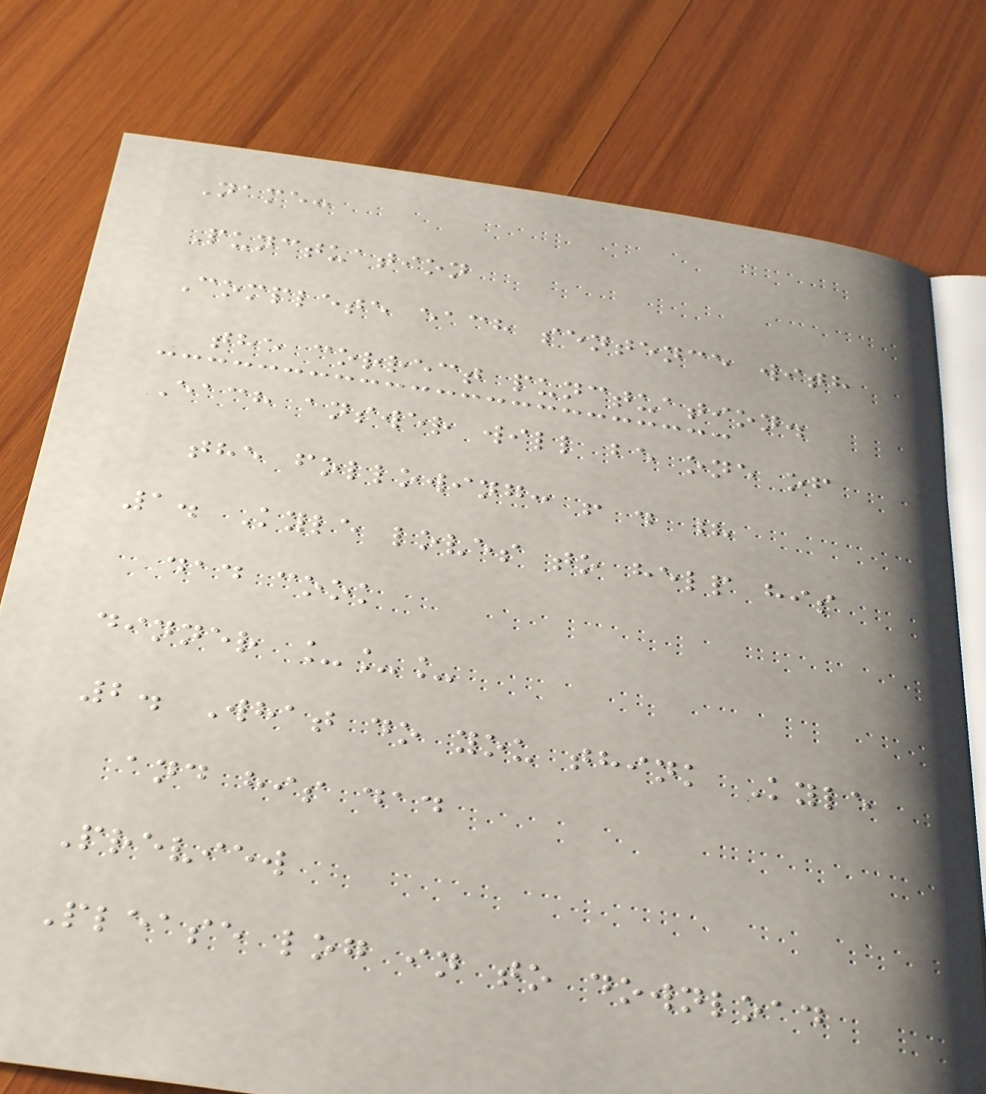Name:
Punctuation
Complete each sentence with
the correct punctuation.
Each answer will be one of
the following: ! . ?
1. Kyle loves to help his
dad cook
dinner ___
2. What do you think Kyle
and his dad
Preview
Please log in to download
